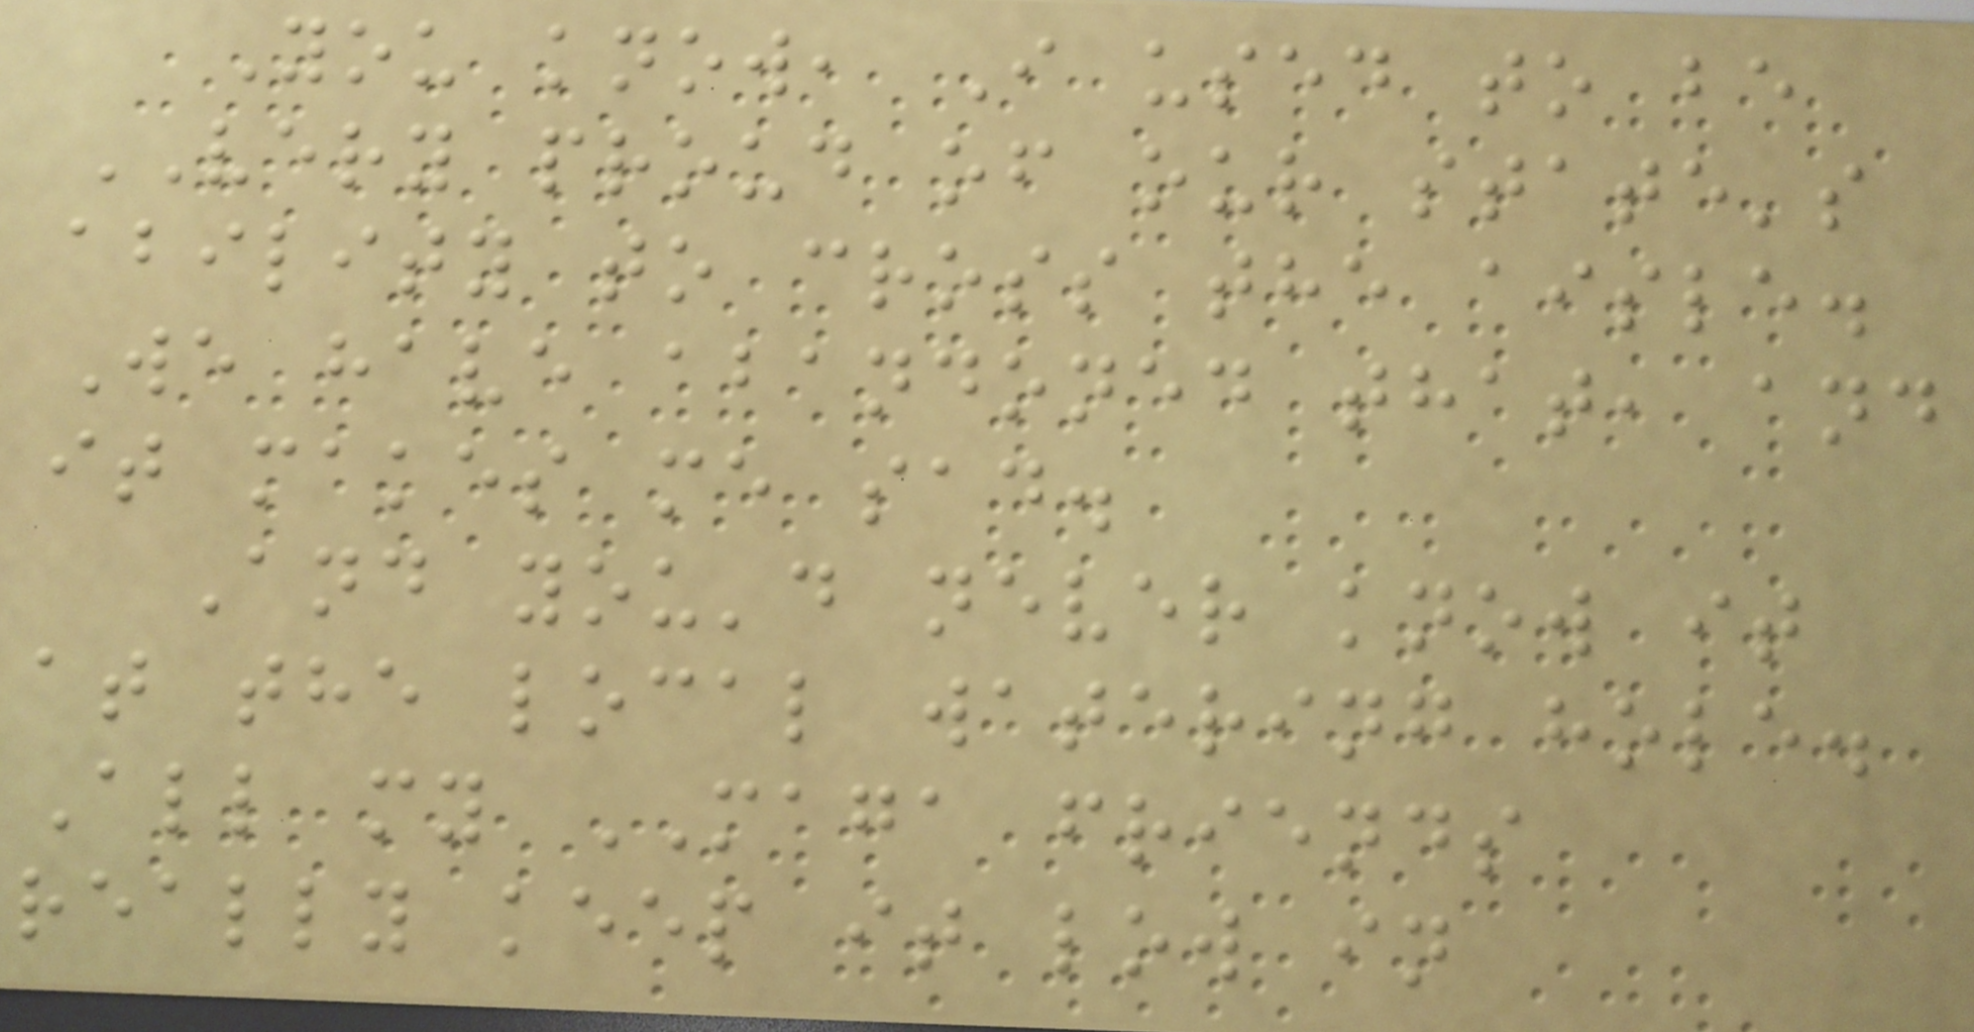You know, I used to be
VERY proud of our state's
ability to cross the aisle.
We have abandoned that, and
it makes me sad.
And you'd never know it
at the local watering hole.
All my MAGA friends
really keep it low in
